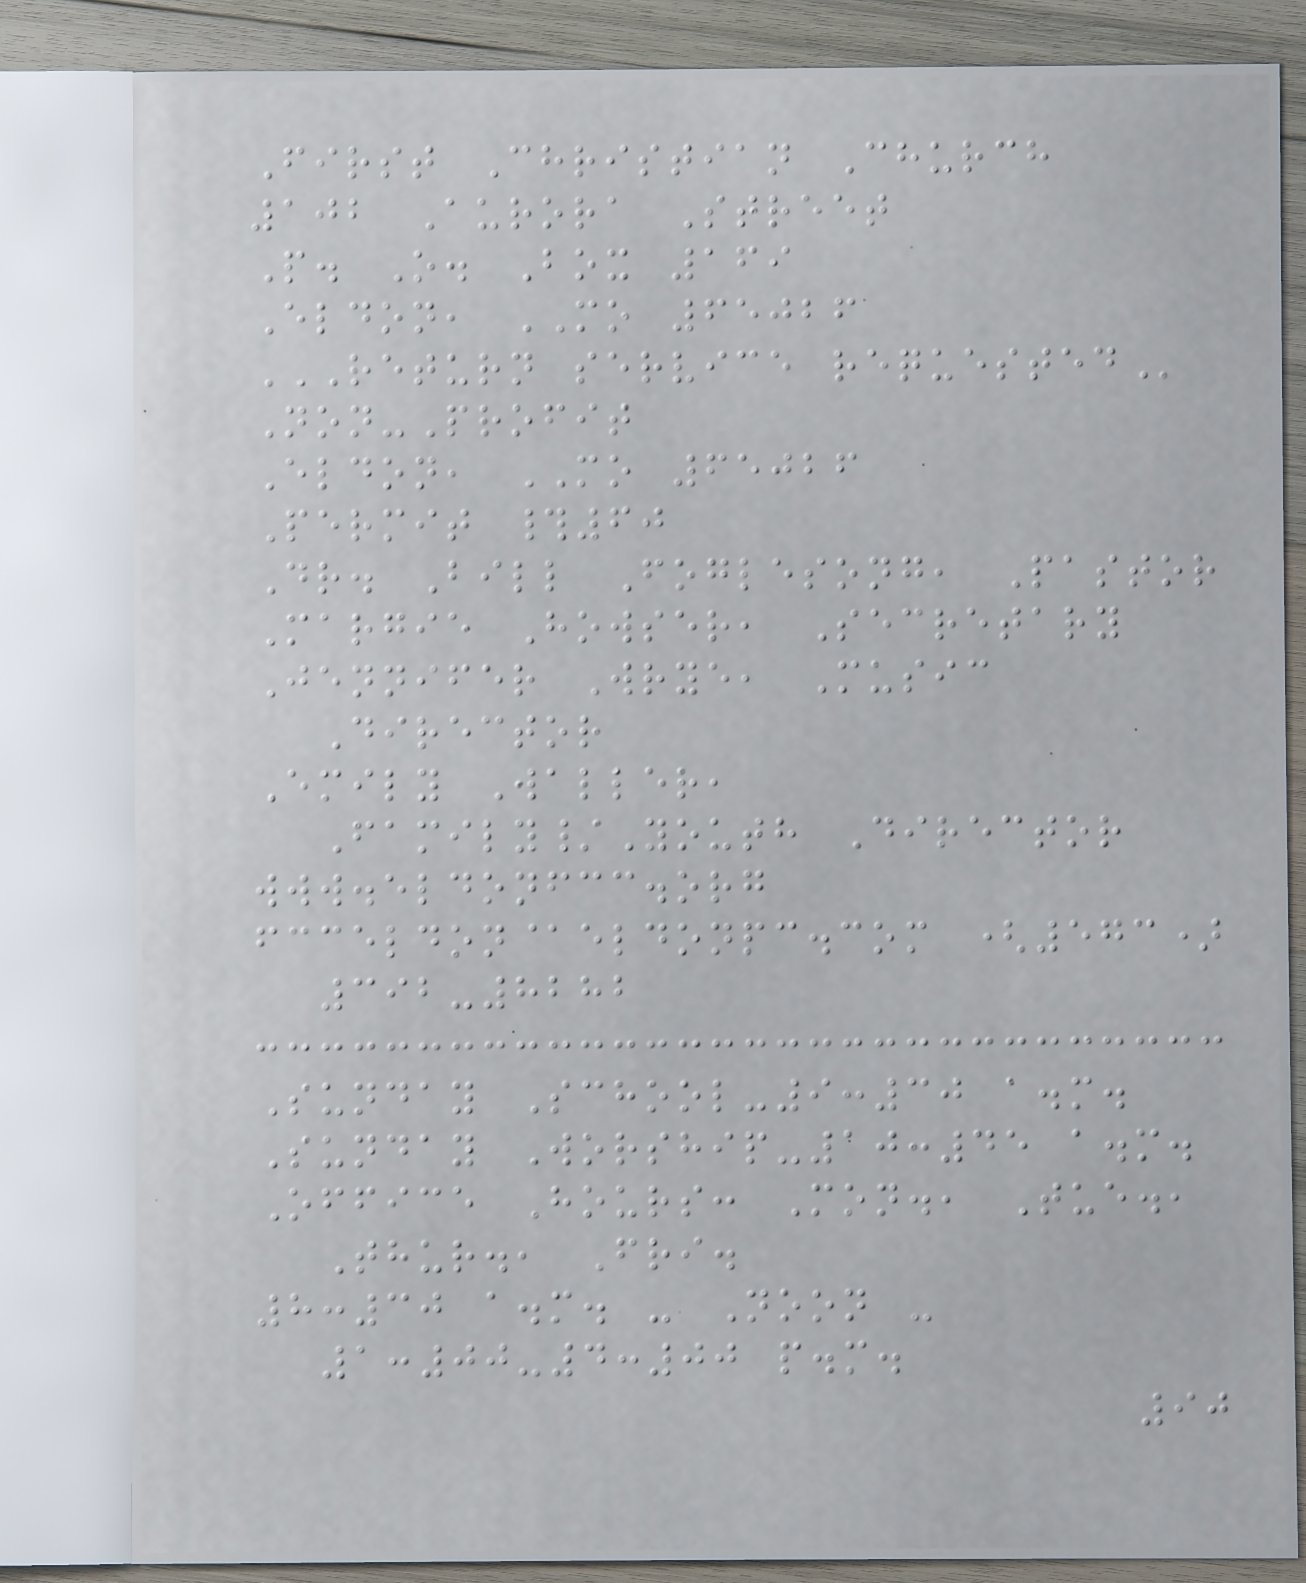First Christian Church
102 Aurora Street
P. O. Box 169
Eldon, MO 65026
RETURN SERVICE REQUESTED
Non-Profit
Eldon, MO 65026
Permit #60
Dr. Bill Foglesong, Pastor
Margie Howser, Secretary
Jennifer Wrye, Music
Director
Emily Waller,
Family/Youth Director
www.eldonfcc.org
fcceldon@eldonpc.com (573)
392-8282
Sunday School-9:30 a.m.
Sunday Worship-10:45 a.m.
Office Hours: Mon., Tue.,
Thur., Fri.
8:30 a.m. - Noon -
1:00-4:00 p.m.
90
